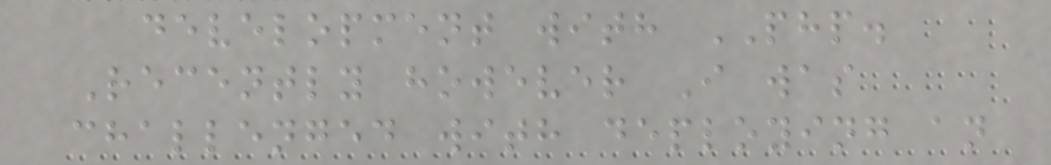development with PHP.
Recently however I was
challenged with deploying an
